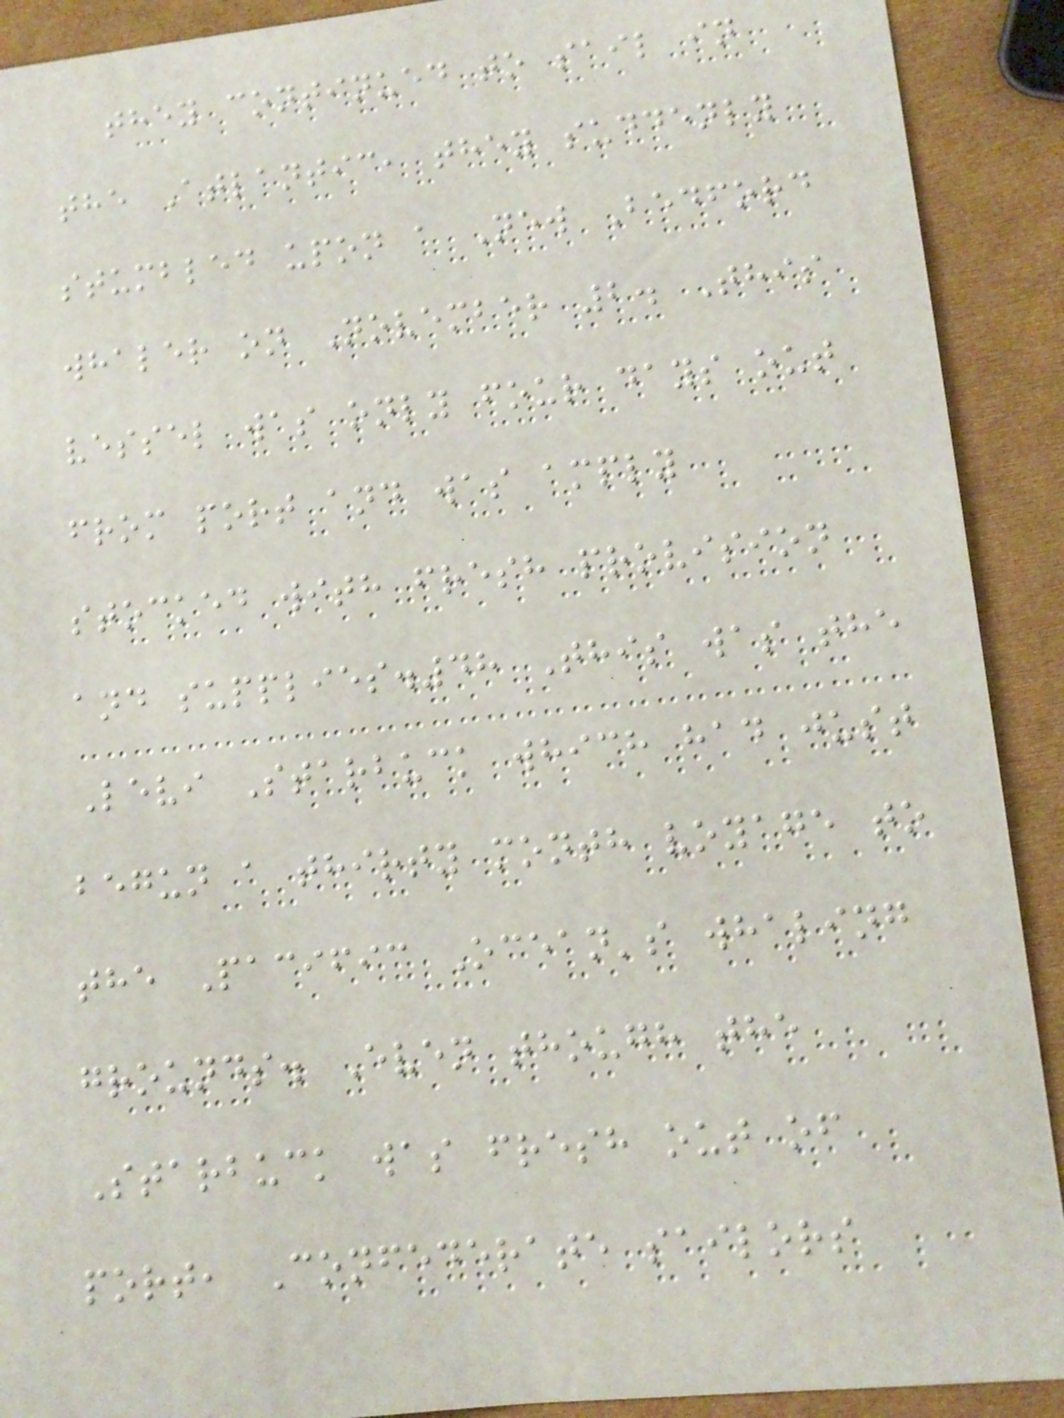they continued to sail in
the Atlantic, they suddenly
stumbled upon a New Bedford
whaler on November 2. This
vessel was only four days out
from port and was amply
stocked with fresh provision
and supplies.48 This was the
Levi Starbuck which had just
begun a thirty month voyage to
the Pacific Ocean's whaling
grounds. Even though the
Starbuck was fresh out of
port, Confederate sailors
